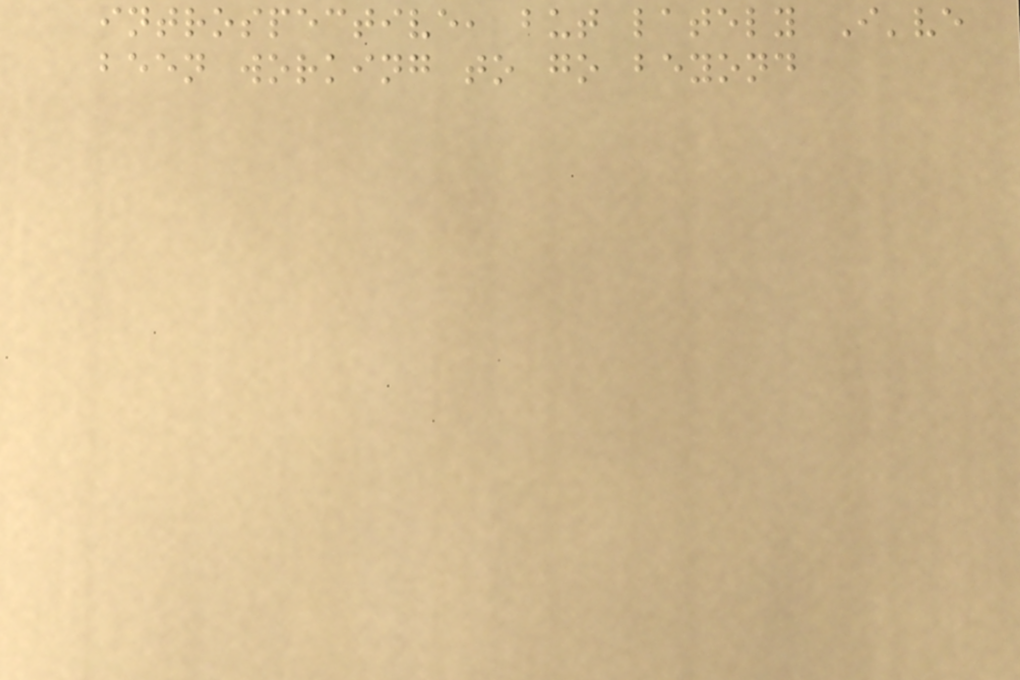introspective, but lately I've
been working to go beyond
